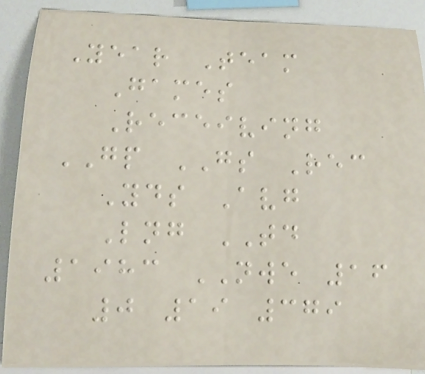Year Team
Games
Receiving
GP GS Rec
Yds Avg
Lng TD
1983 NWE 16
0 19 379
